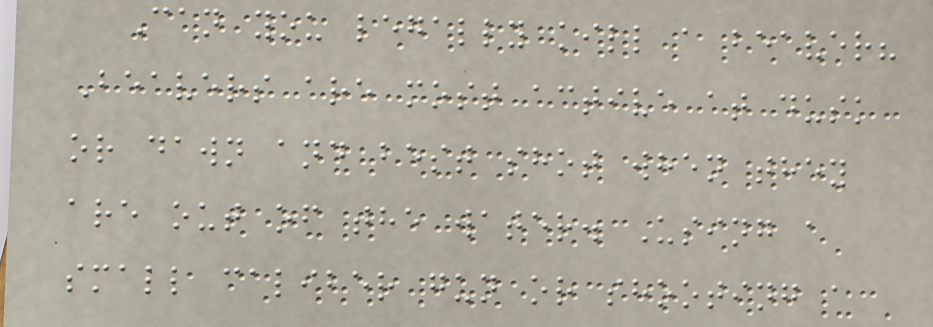Can you legally kill a beaver?
Beavers are most active at dusk
or dawn and best shot when they
are out of the water. Using a
small caliber gun or shooting a
